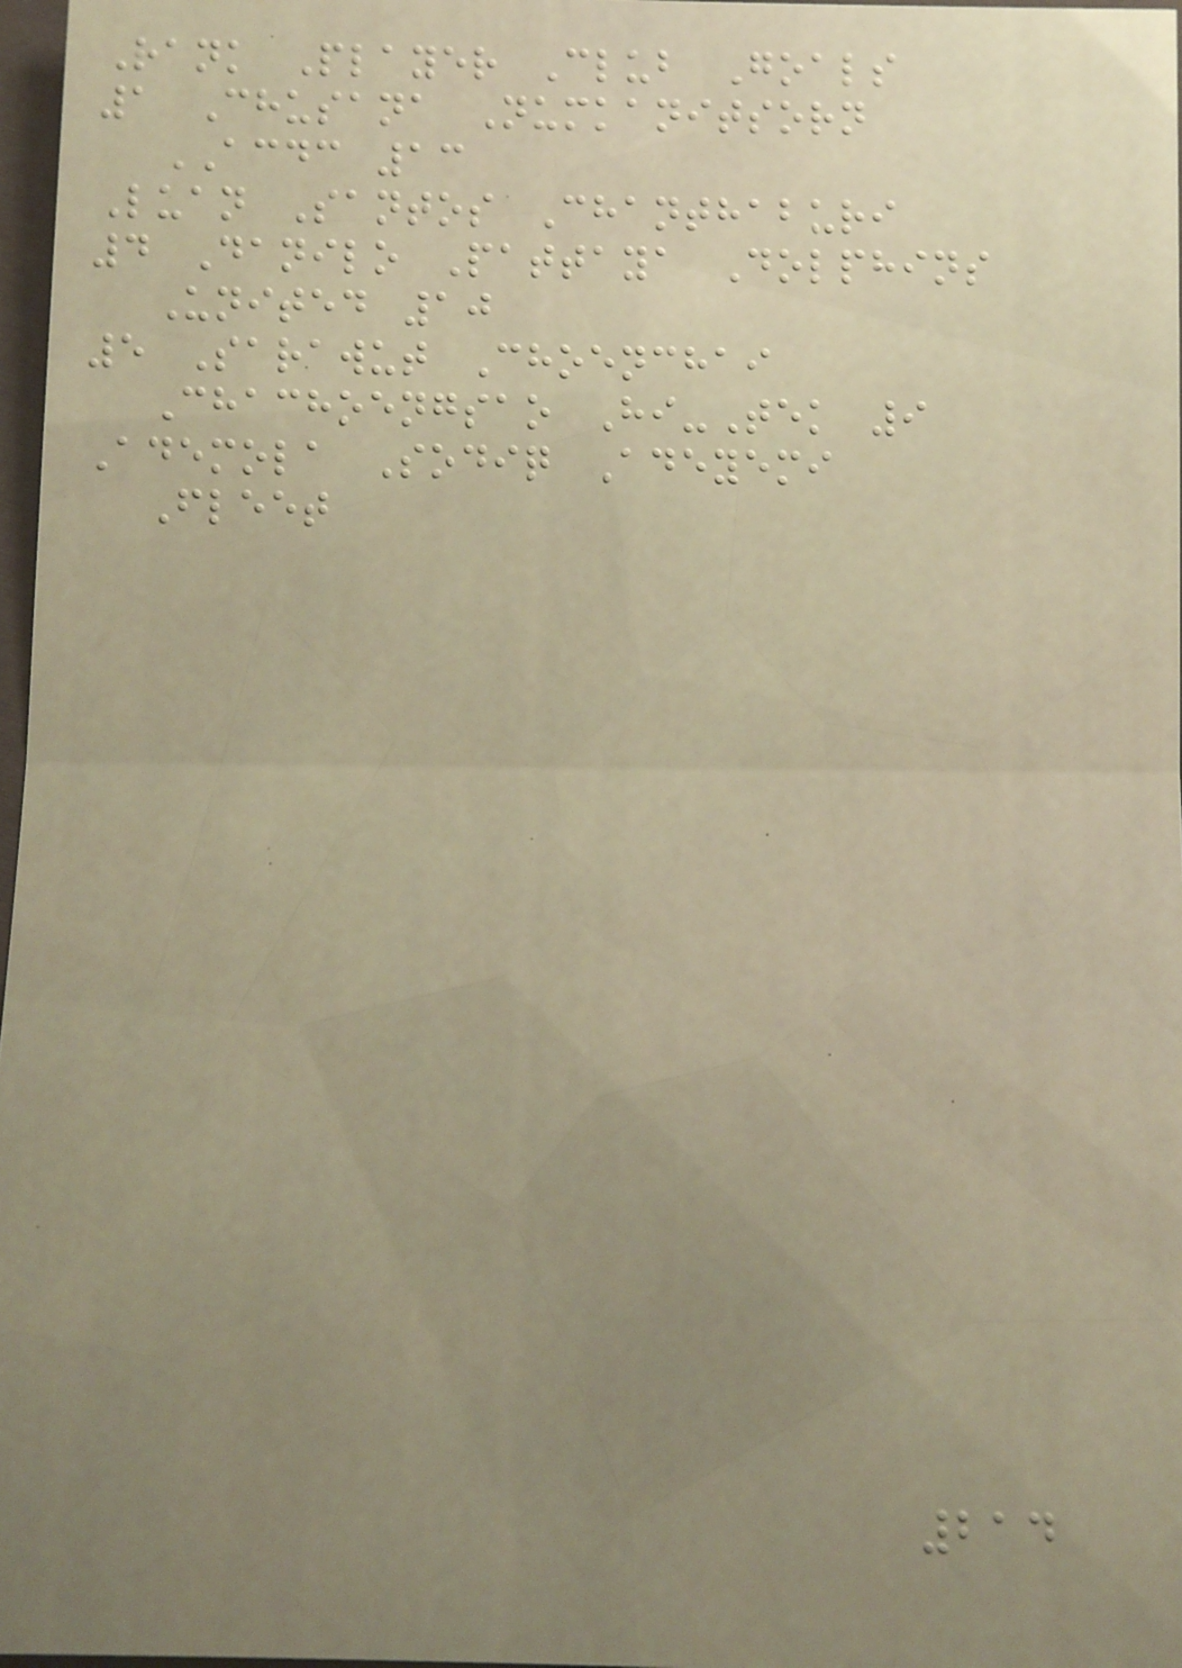Rank Player Club Goals
1 Chusana Numkanitsorn
ACDC 13
Luan Santos Chanthaburi
4 Danilo Pattaya Dolphins
United 10
5 Sarawut Choenchai
Chachoengsao Hi-Tek 9
Ademola Sodiq Adeyemi
Fleet
214
